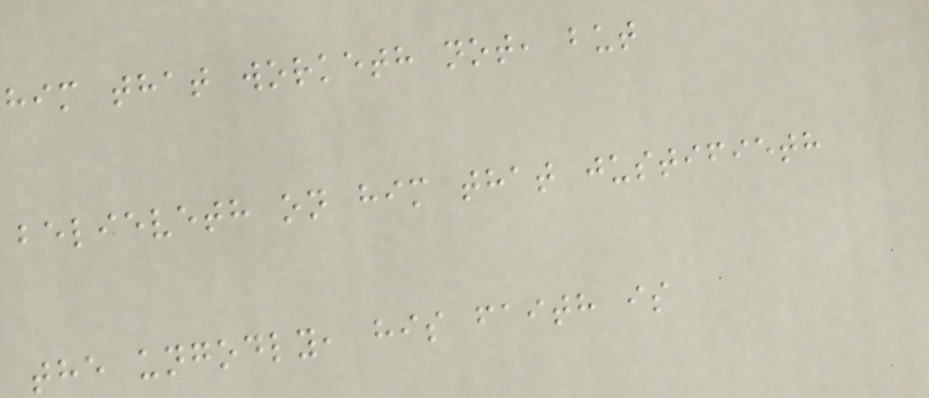him that worketh not, but
believeth on him that justifieth
the ungodly, his faith is
